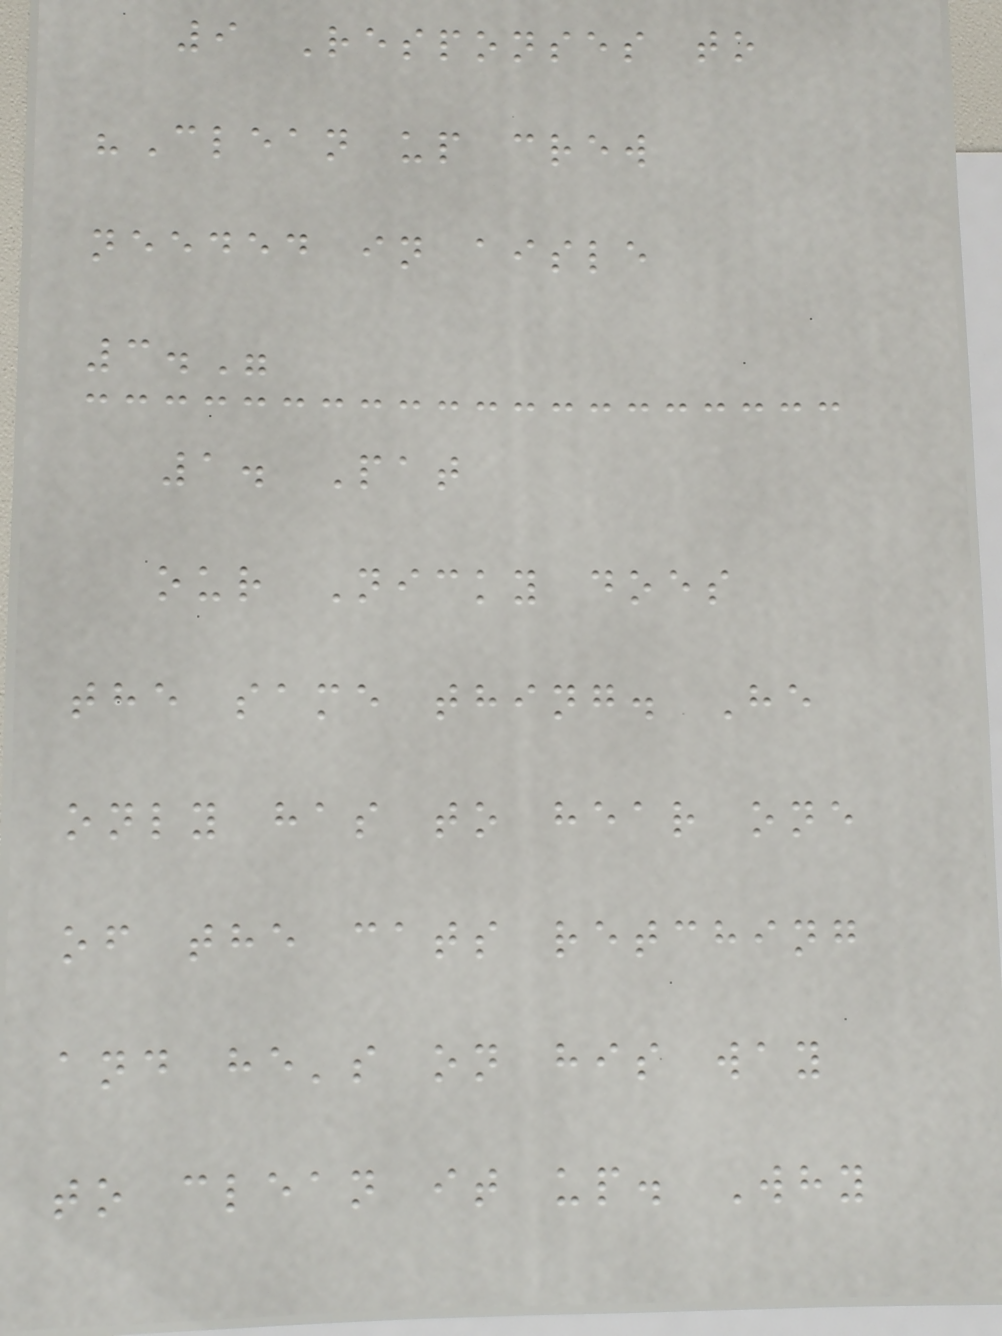9 Responses to
"Clean up crew
needed in aisle
3."
1. Pat
our Nicky does
the same thing. He
only has to hear one
of the cats retching
and he's on his way
to clean it up. Why
